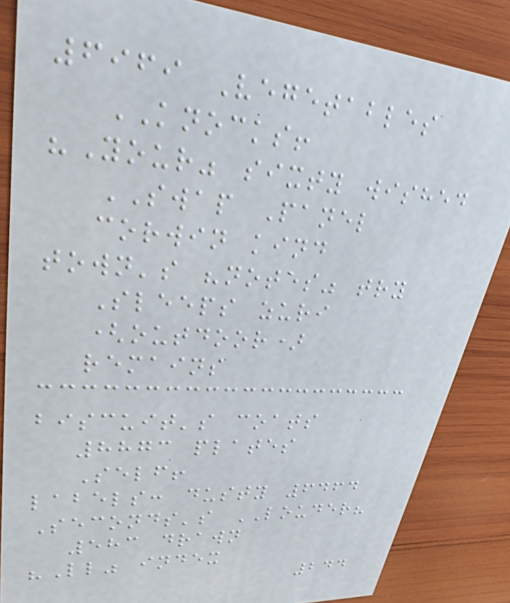6969 Vegetables
KNOCKS!
"Your" sixty wished
SWAP Panel
corwin kind
town's "notes" try
Sleeps zuri
(outdoor)
remains
biscuit's coats
8873 plates
Self!
labels: dusty 6464
Seconds's LOUDER?
583 drawn
"Ll" index
244
